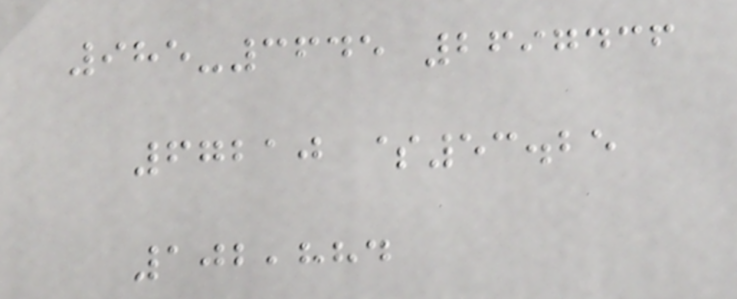985-3645 2697436
67210 $53.25
102,884
